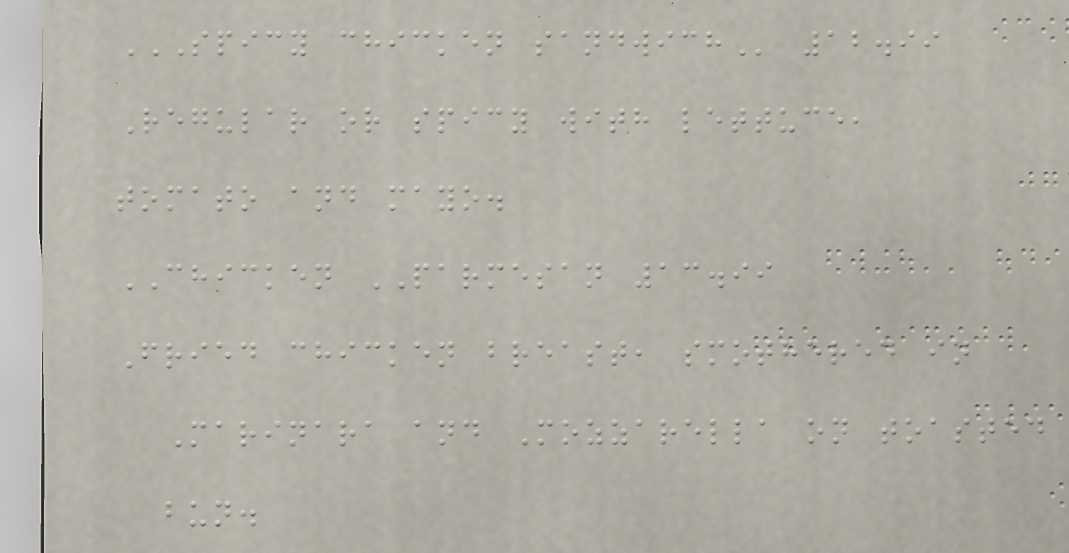SPICY CHICKEN SANDWICH 12.99
Regular or spicy with lettuce,
tomato and mayo.
CHICKEN PARMESAN 13.99
Fried chicken breast, smothered in
Marinara and Mozzarella on toasted
bun.
